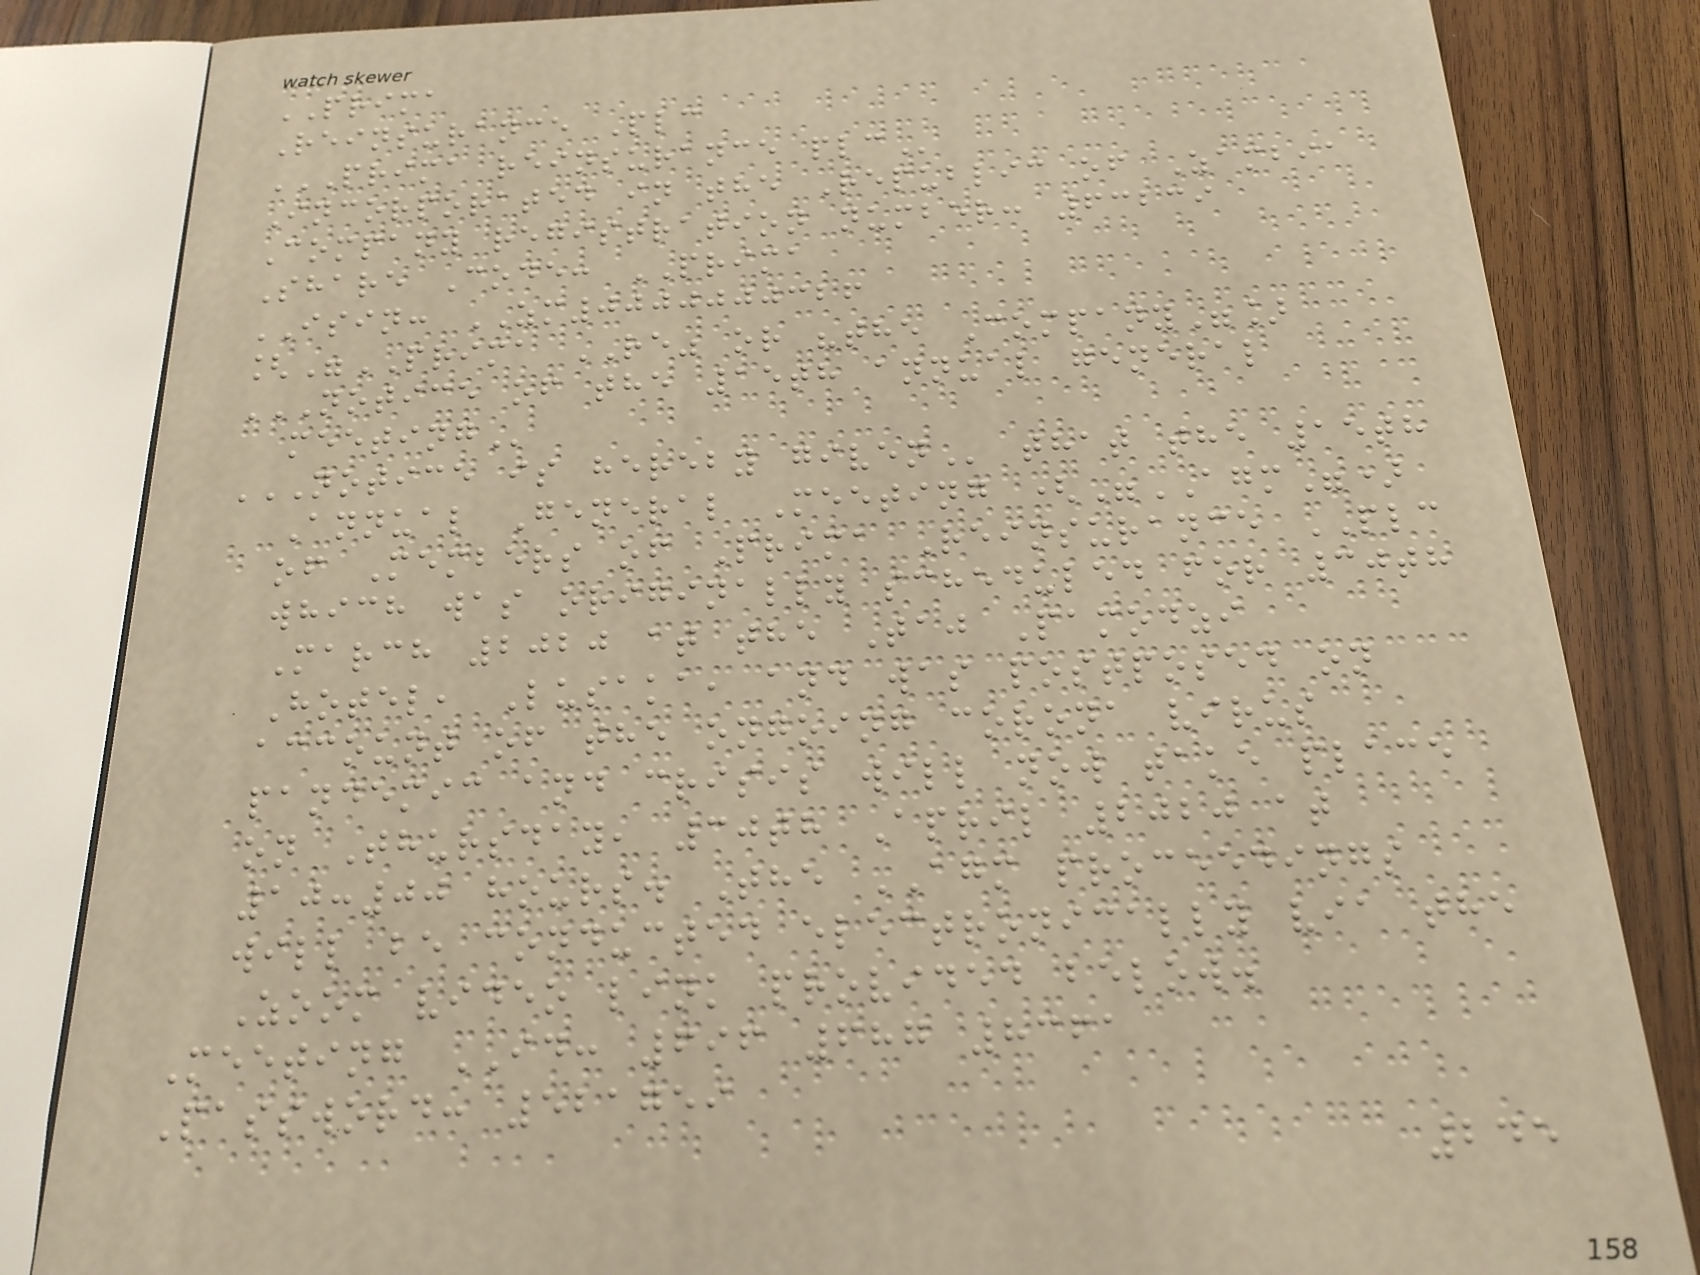PRIMA
Reinsurance Plc
PRIMA REINSURANCE PLC
Incorporated in the Republic of Zambia
Company registration number: 63239
Share Code: PRIMA
ISIN: ZM0000000326
["PRIMA RE" or "the Company"]
NOTICE OF THE 15TH ANNUAL GENERAL
MEETING
NOTICE IS HEREBY GIVEN that the 15th
Annual General Meeting ("AGM")
of Members of Prima Reinsurance PLC
which was originally scheduled for 30th
March 2020 at the Taj Pamodzi
Hotel, Lusaka, and was postposed on
account of the ongoing corona virus
pandemic and crisis will now take place
on Thursday, 30th April 2020 at
10:00 hours. The AGM proceedings
will be conducted electronically via the
Zoom video link provided below.
Meeting ID: 696 687 8361
Password: 521759
245
